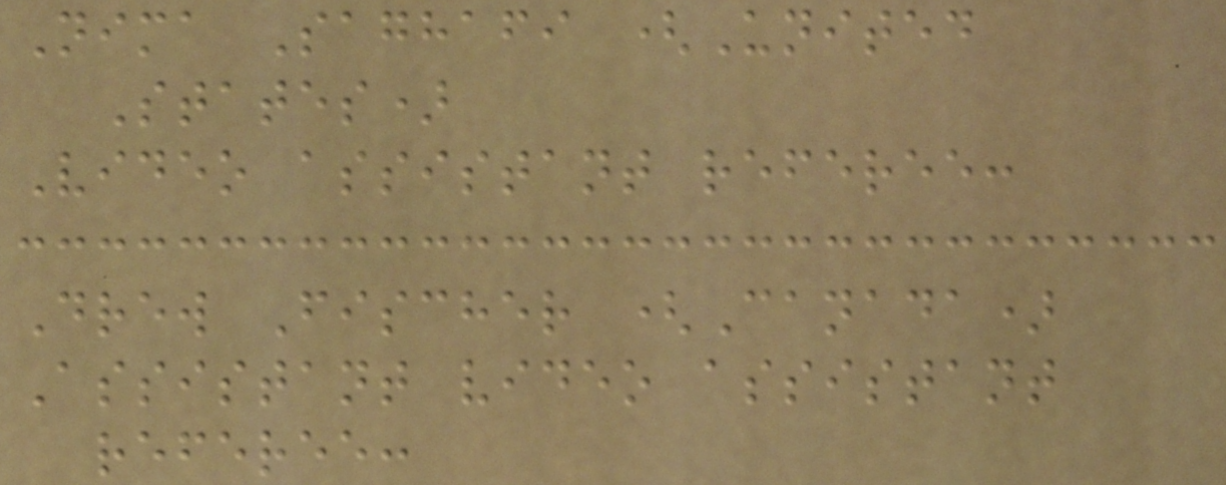Nima Saghafi (United
States)
Video assistant referee:
Drew Fischer (Canada)
Assistant video assistant
referee:
